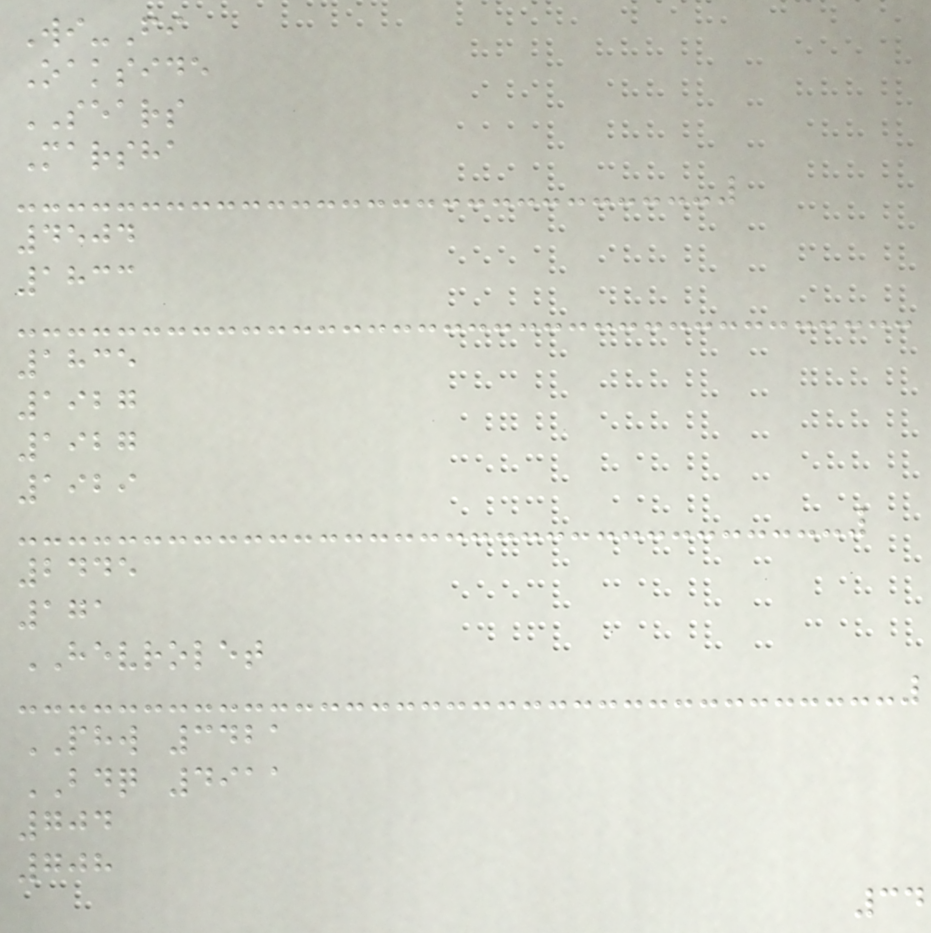Wi-Fi
Oakside
SEARS
Marsha
4504
1833
1835
1927
1927
1929
2445
171
HEVROLET
PHW 3421
BDQ 4911
704
708
34
